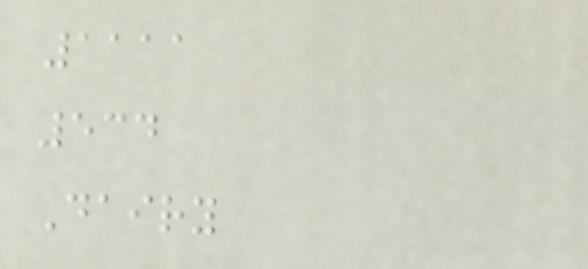1111
534
Dairy
